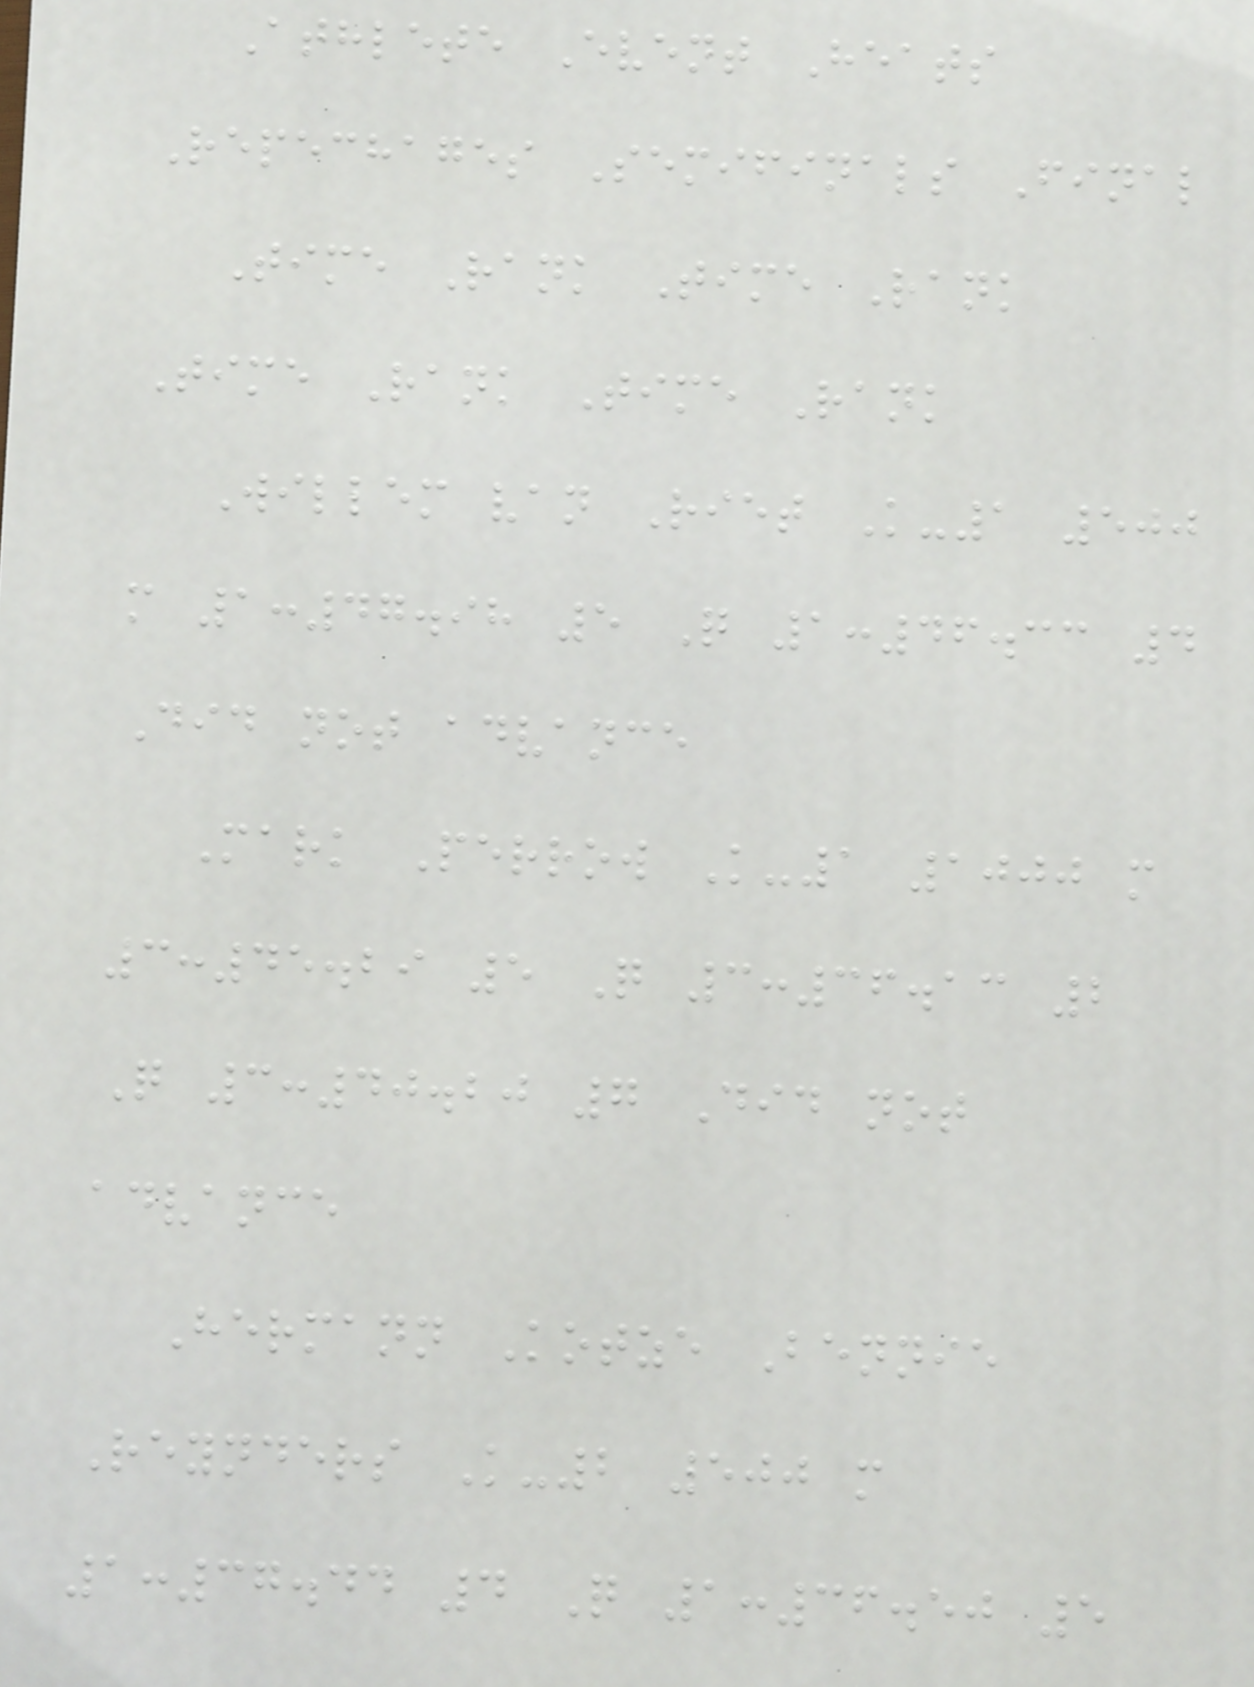Athlete Event Heats
Repechages Semifinals Final
Time Rank Time Rank
Time Rank Time Rank
Willem van Riet K-1 500
m 1:47.98 5 Q 1:46.33 4
Did not advance
Mark Perrow K-1 1000 m
3:45.29 5 Q 3:36.13 2
Q 3:40.20 7 Did not
advance
Hermann Kotze Bennie
Reynders K-2 500 m
1:37.44 4 Q 1:36.50 5
